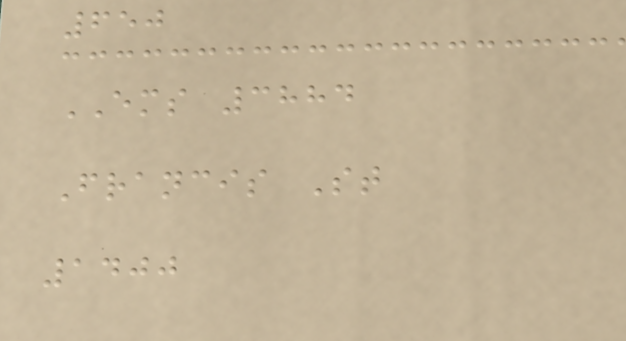650
EMS 3884
Francis St
1400
